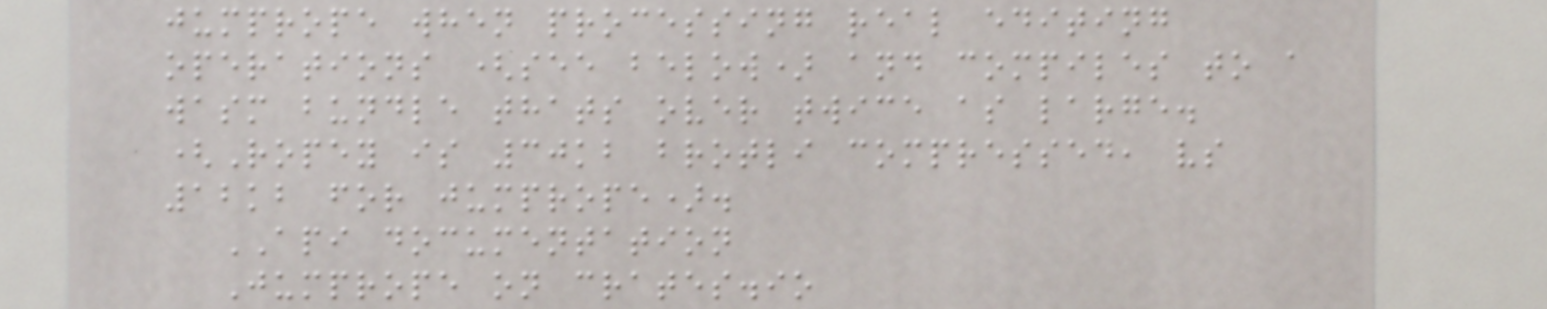jumprope when processing real editing
operations (see below) and compiles to a
wasm bundle thats over twice as large.
(Ropey is 30kb brotli compressed, vs
12kb for jumprope).
API documentation
Jumprope on crates.io
